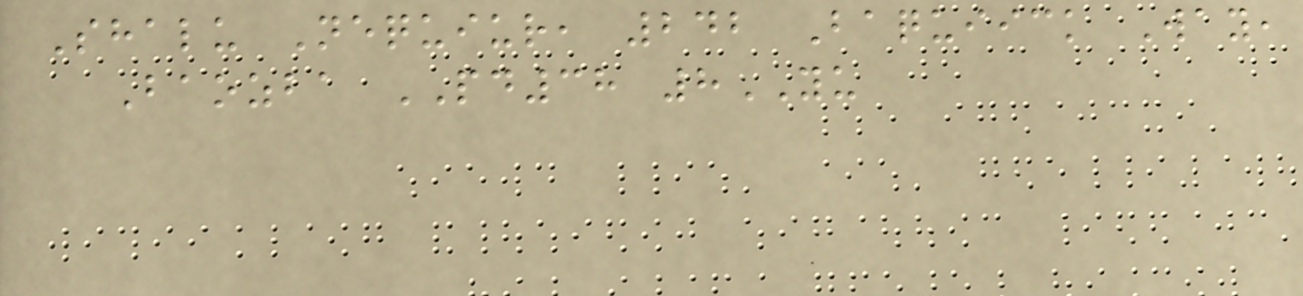Shalu Nequiur, 242 Baquiick Way,
Baozba PD38 8YU
